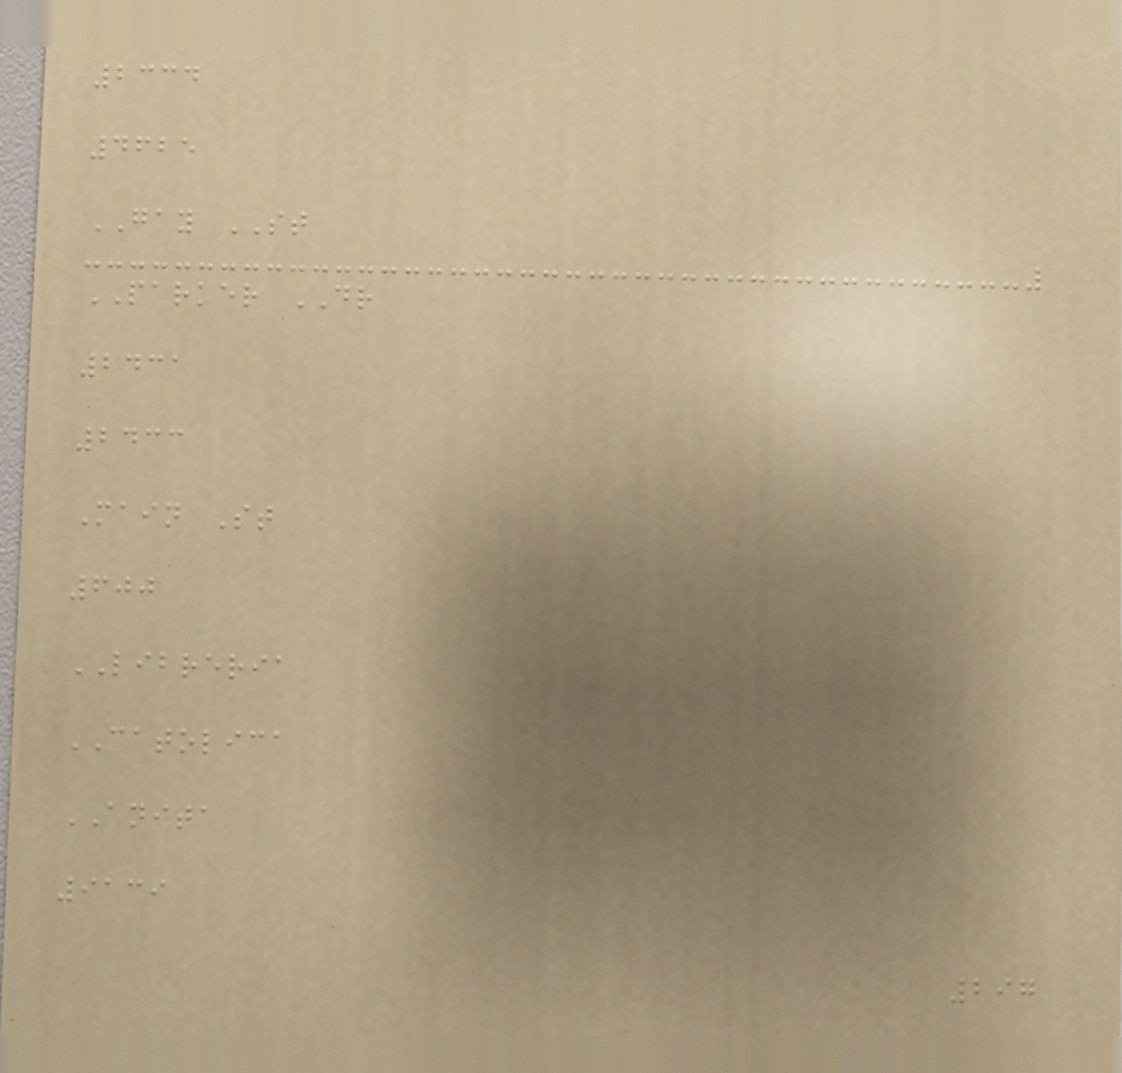2334
4625
GAY ST
PARKER DR
2431
2433
Main St
600
LIBRERIA
CATOLICA
ANITA
9139
297
